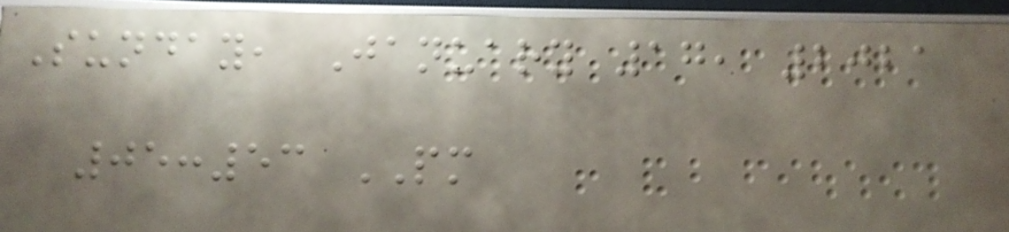Sunday, January 17, 2021
05:53 PM
